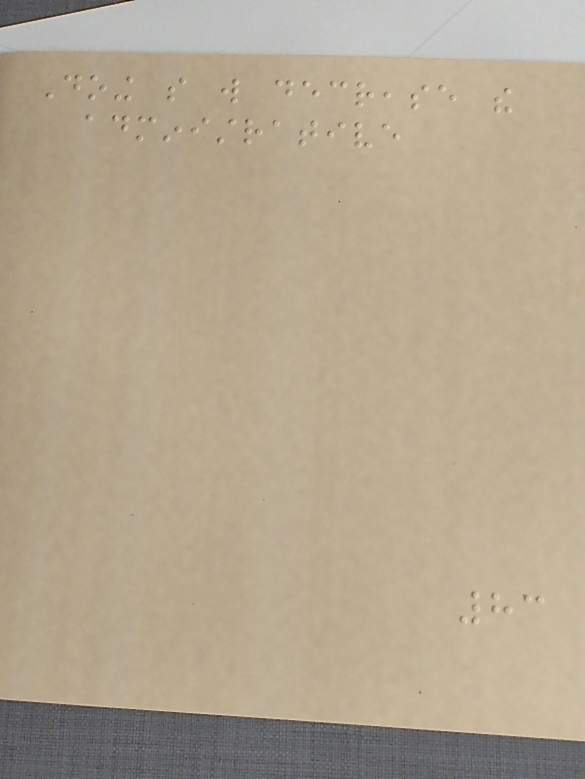Doing so will decrease the
administrative
83
